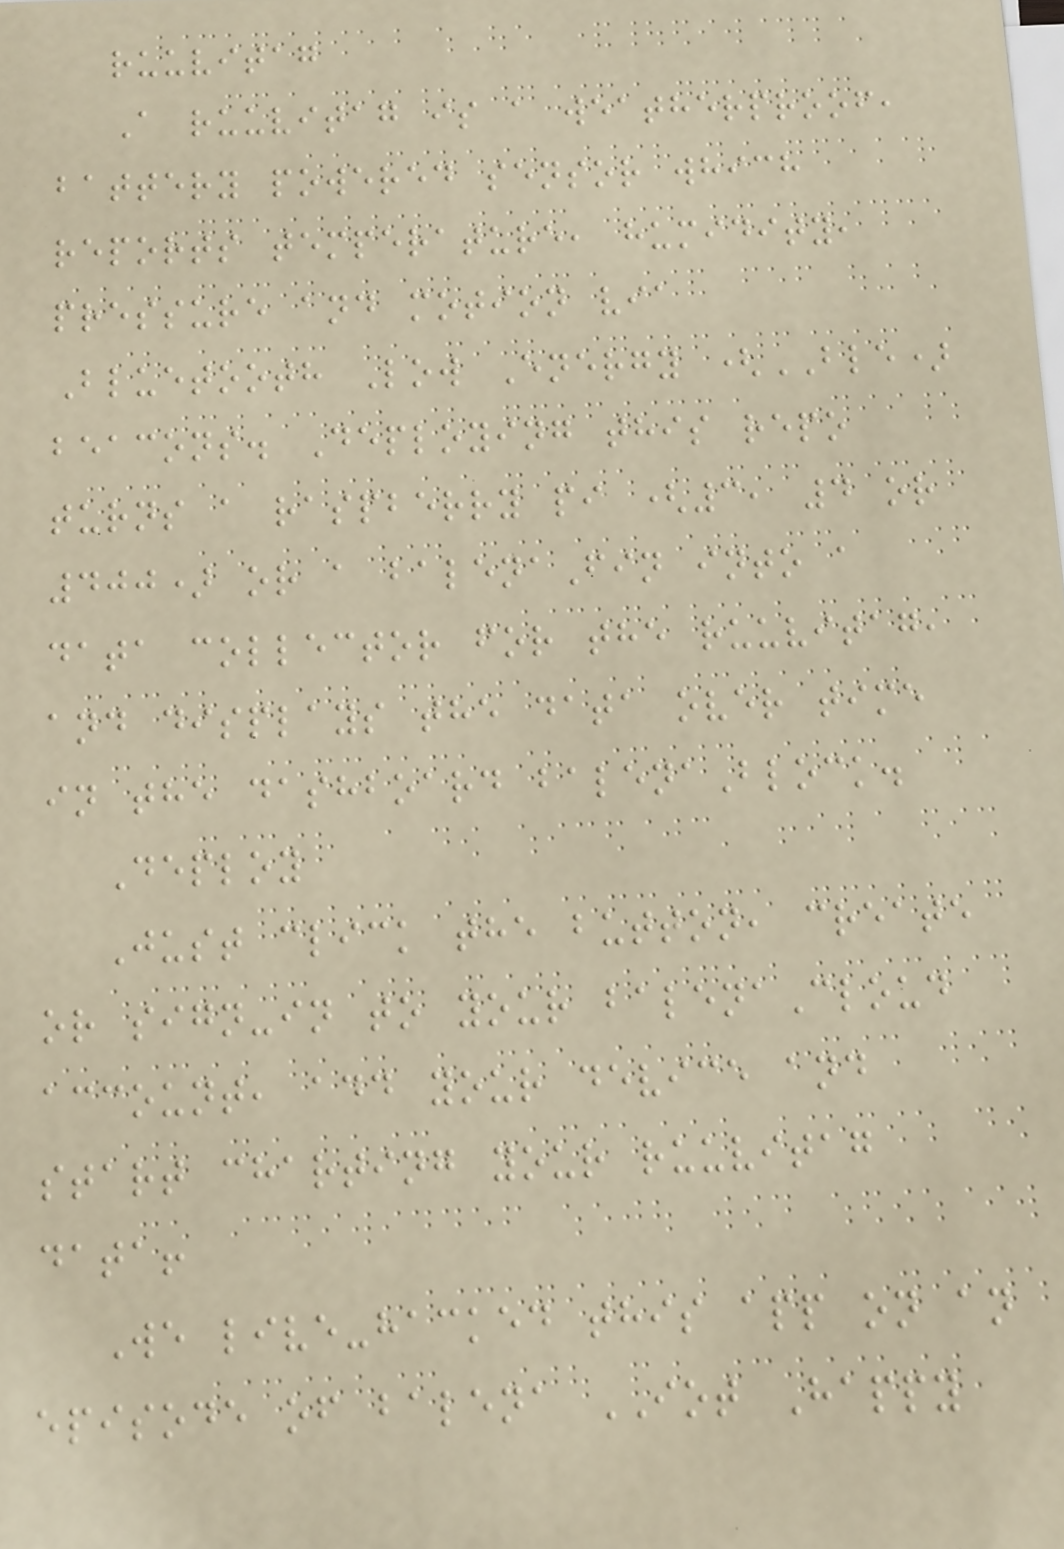ruuvitag
A ruuvitag is a weatherproof,
battery powered sensor which
reports temperature, humidity,
pressure and motion via
Bluetooth Low Energy (BLE)
beacons. Deploying this repo
turns a raspberry pi (3, 4 or
400) or a balenaFin into a
data collector for the ruuvitag,
and displays the data over time
in the dashboard balenaBlock.
Deploy
Just click the button, create
or sign-in to your balenaCloud
account, add your device and
start charting your ruuvitag
data!
We live-hacked this app on an
episode of balena IOT Happy
